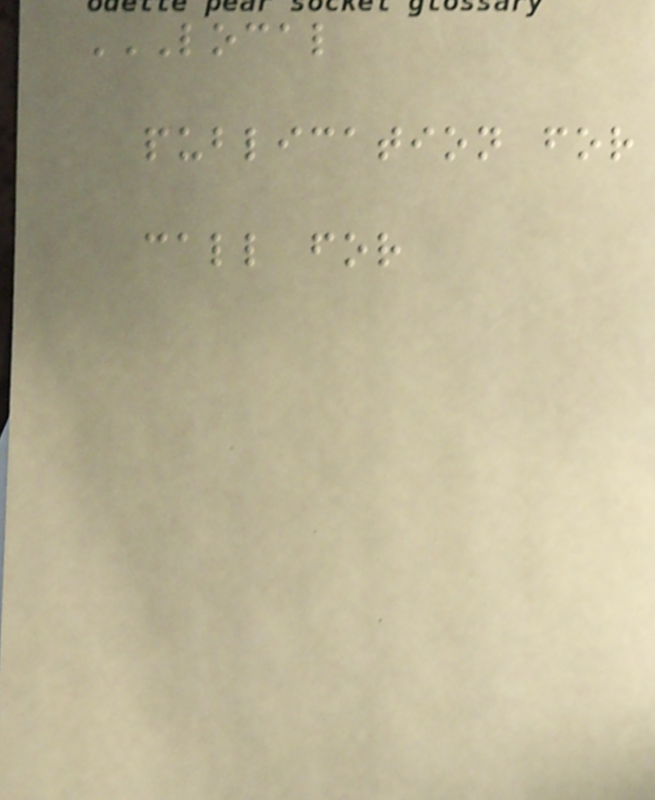LOCAL
PUBLICATION FOR
CALL FOR
